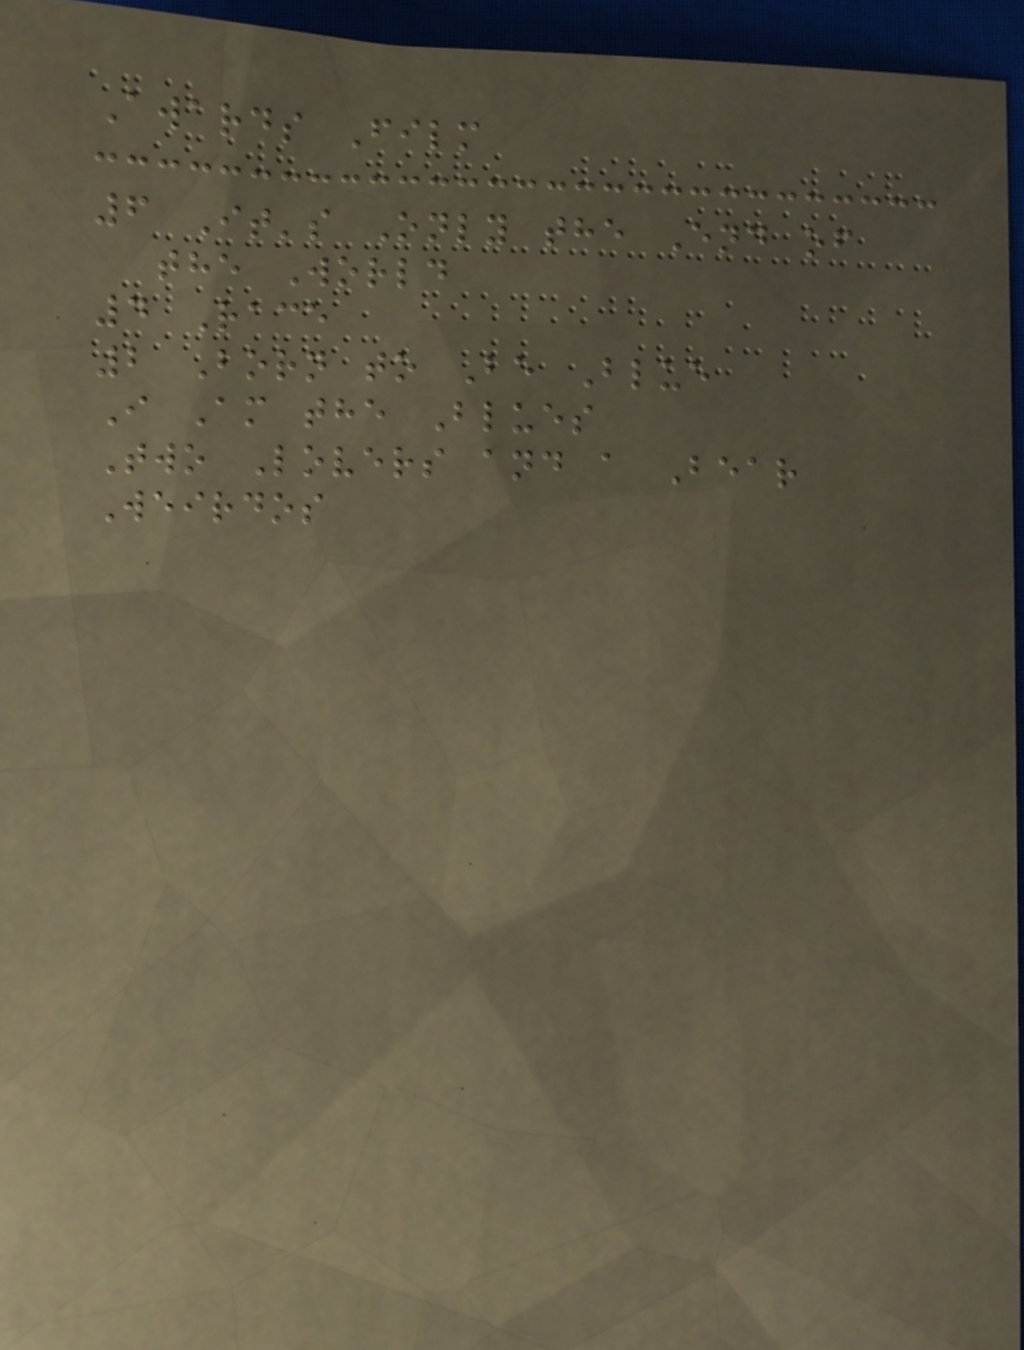Awards Film
6 It's Only the End of
the World
4 Race
2 Born to Be Blue
I Am the Blues
Two Lovers and a Bear
Weirdos
